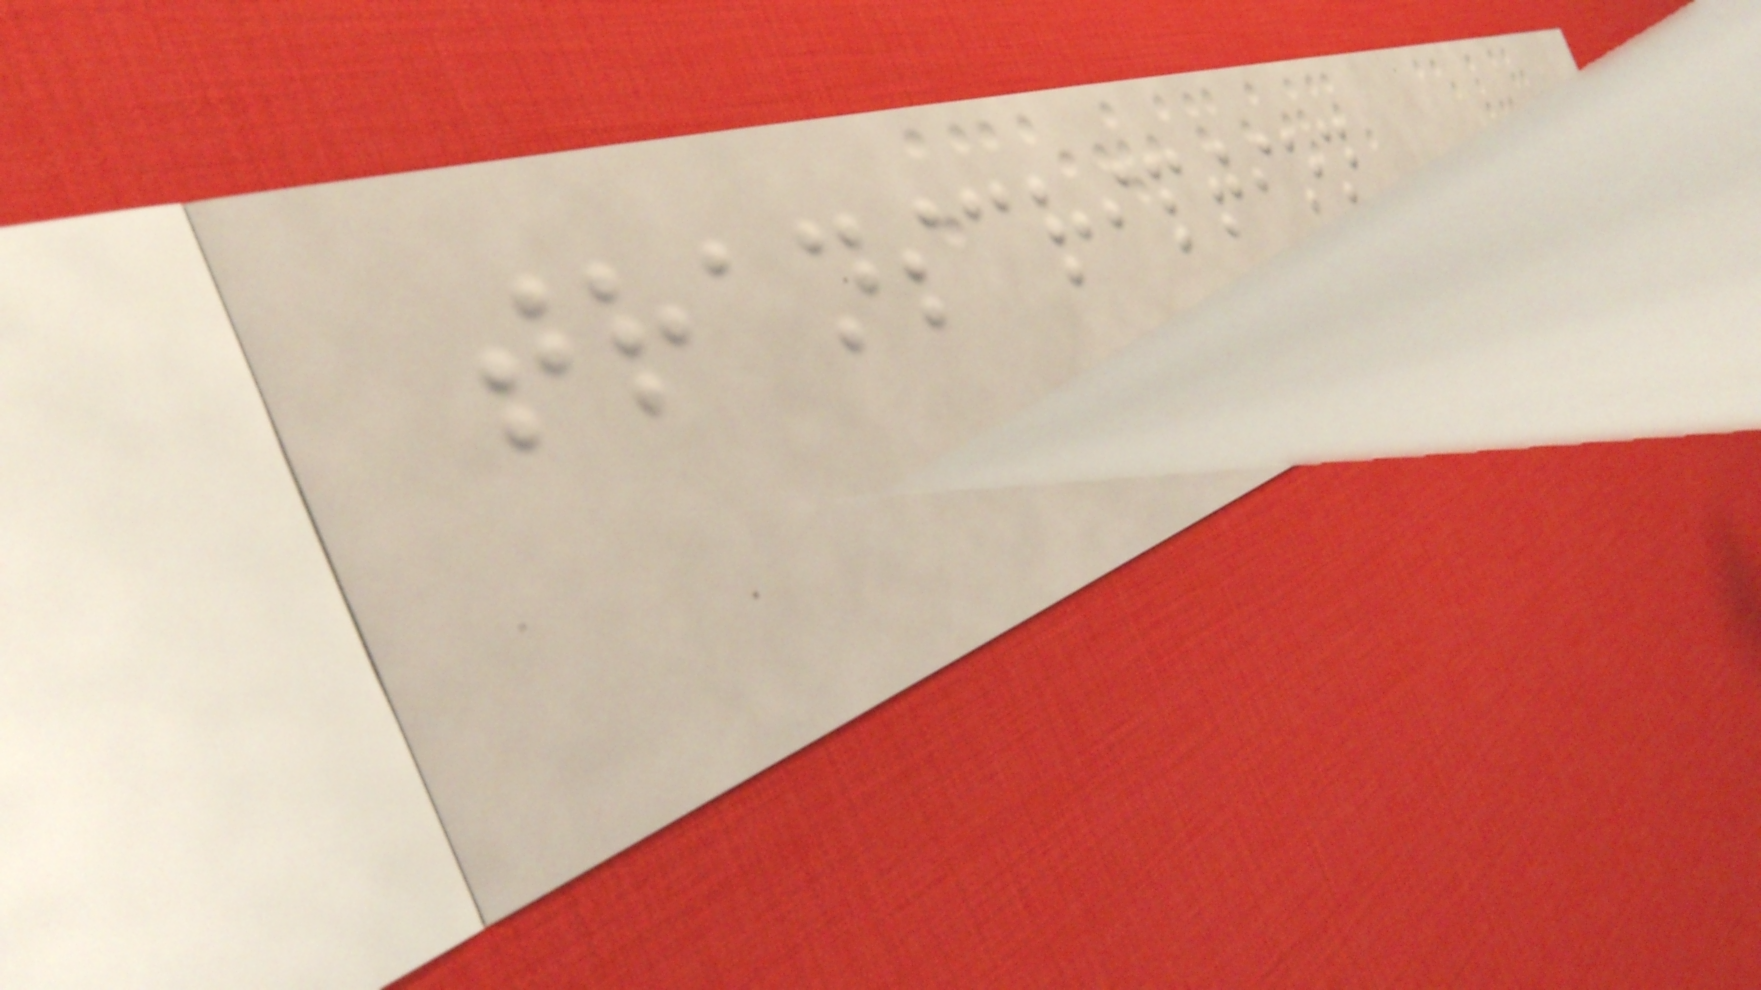transcription
